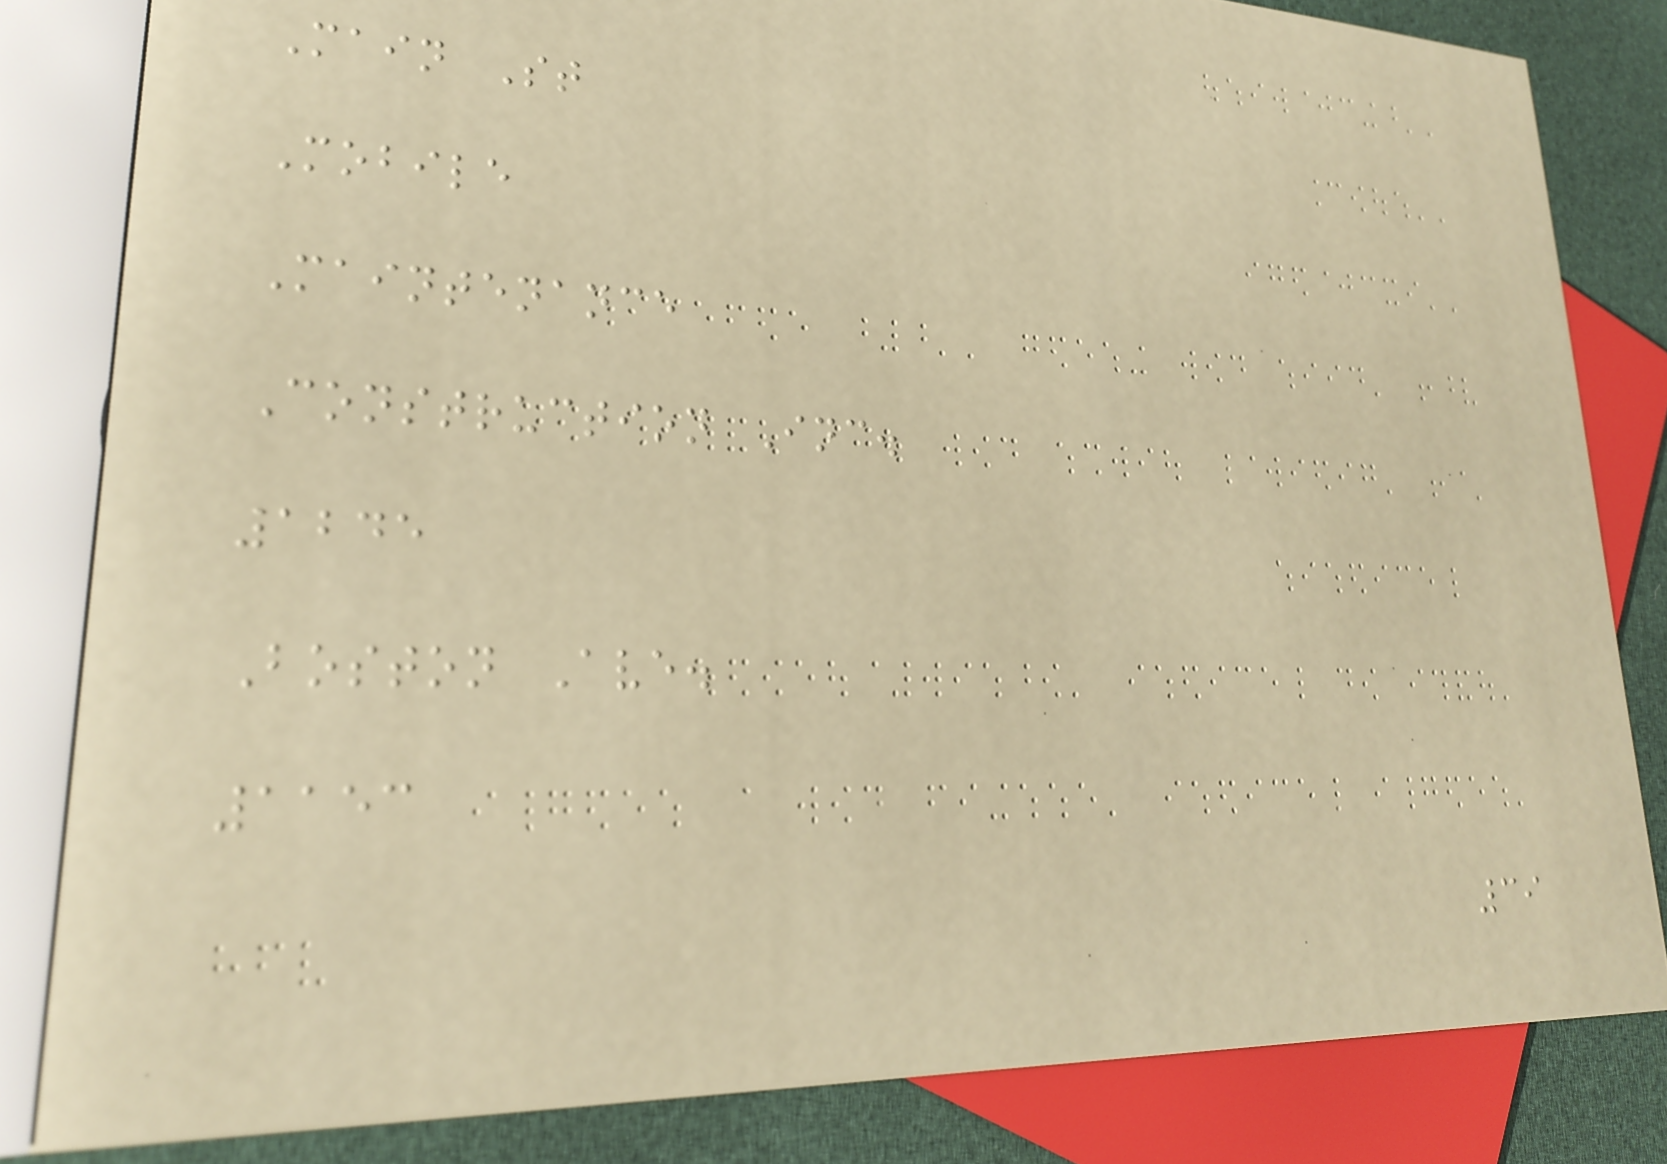Main St
Mobile
Maintenance
Construction Inc.
1245
Boston Ave.
1153
39
